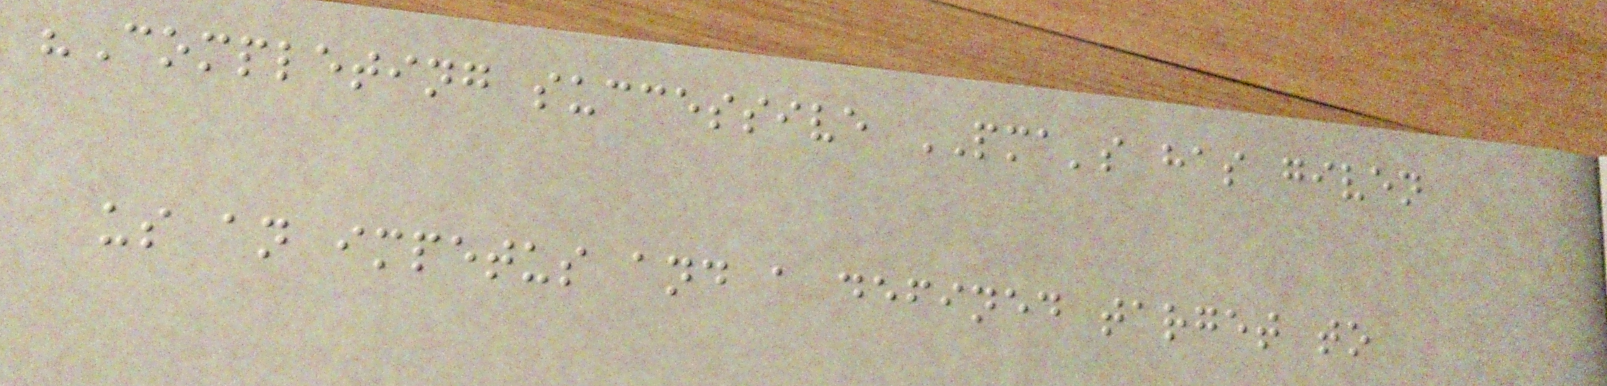"Completing successive PMA's has given
us an impetus and a defined target to
